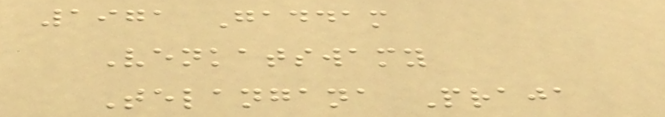1971 Gaddam
Venkatswamy
Telangana Praja
